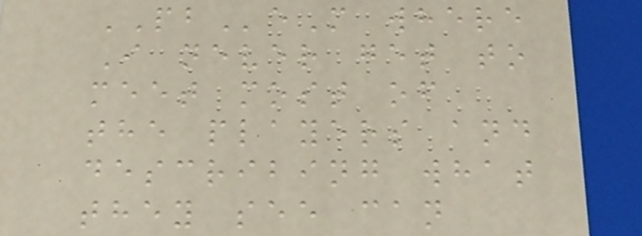PBeM where
I never get to
meet most of
the players and
describing what
they see can
